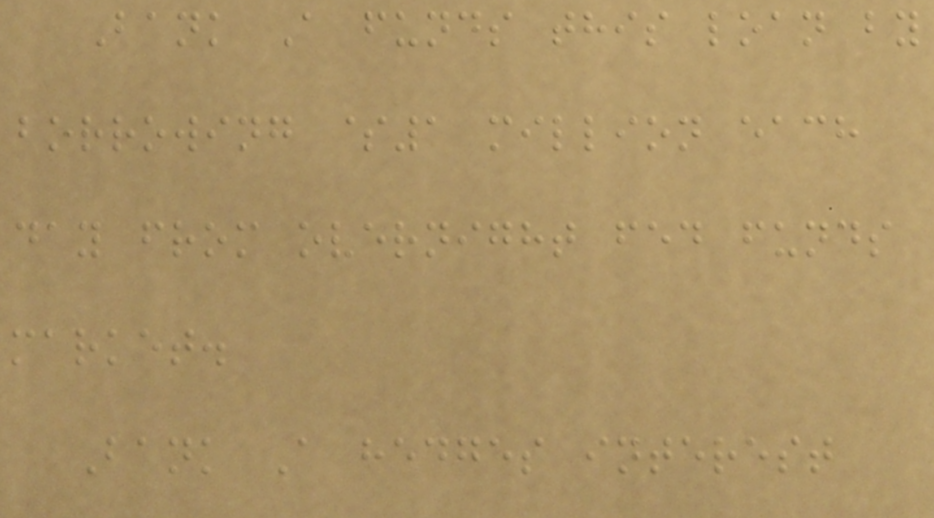Bank A funds this loan by
borrowing $1 million each
day from overnight fed funds
market.
Bank A hedges interest
